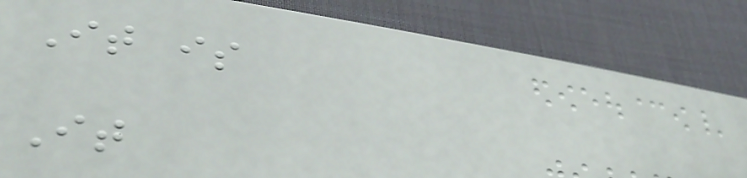It is
It
